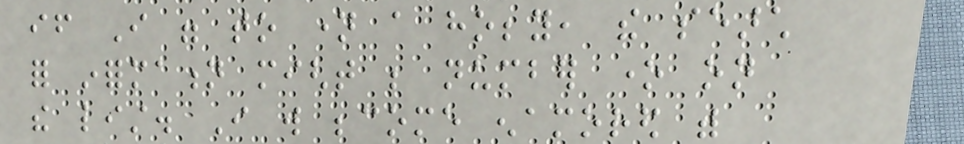if I were to name a hobby, the search
for information might be number one on
the list. I will become enamored with
